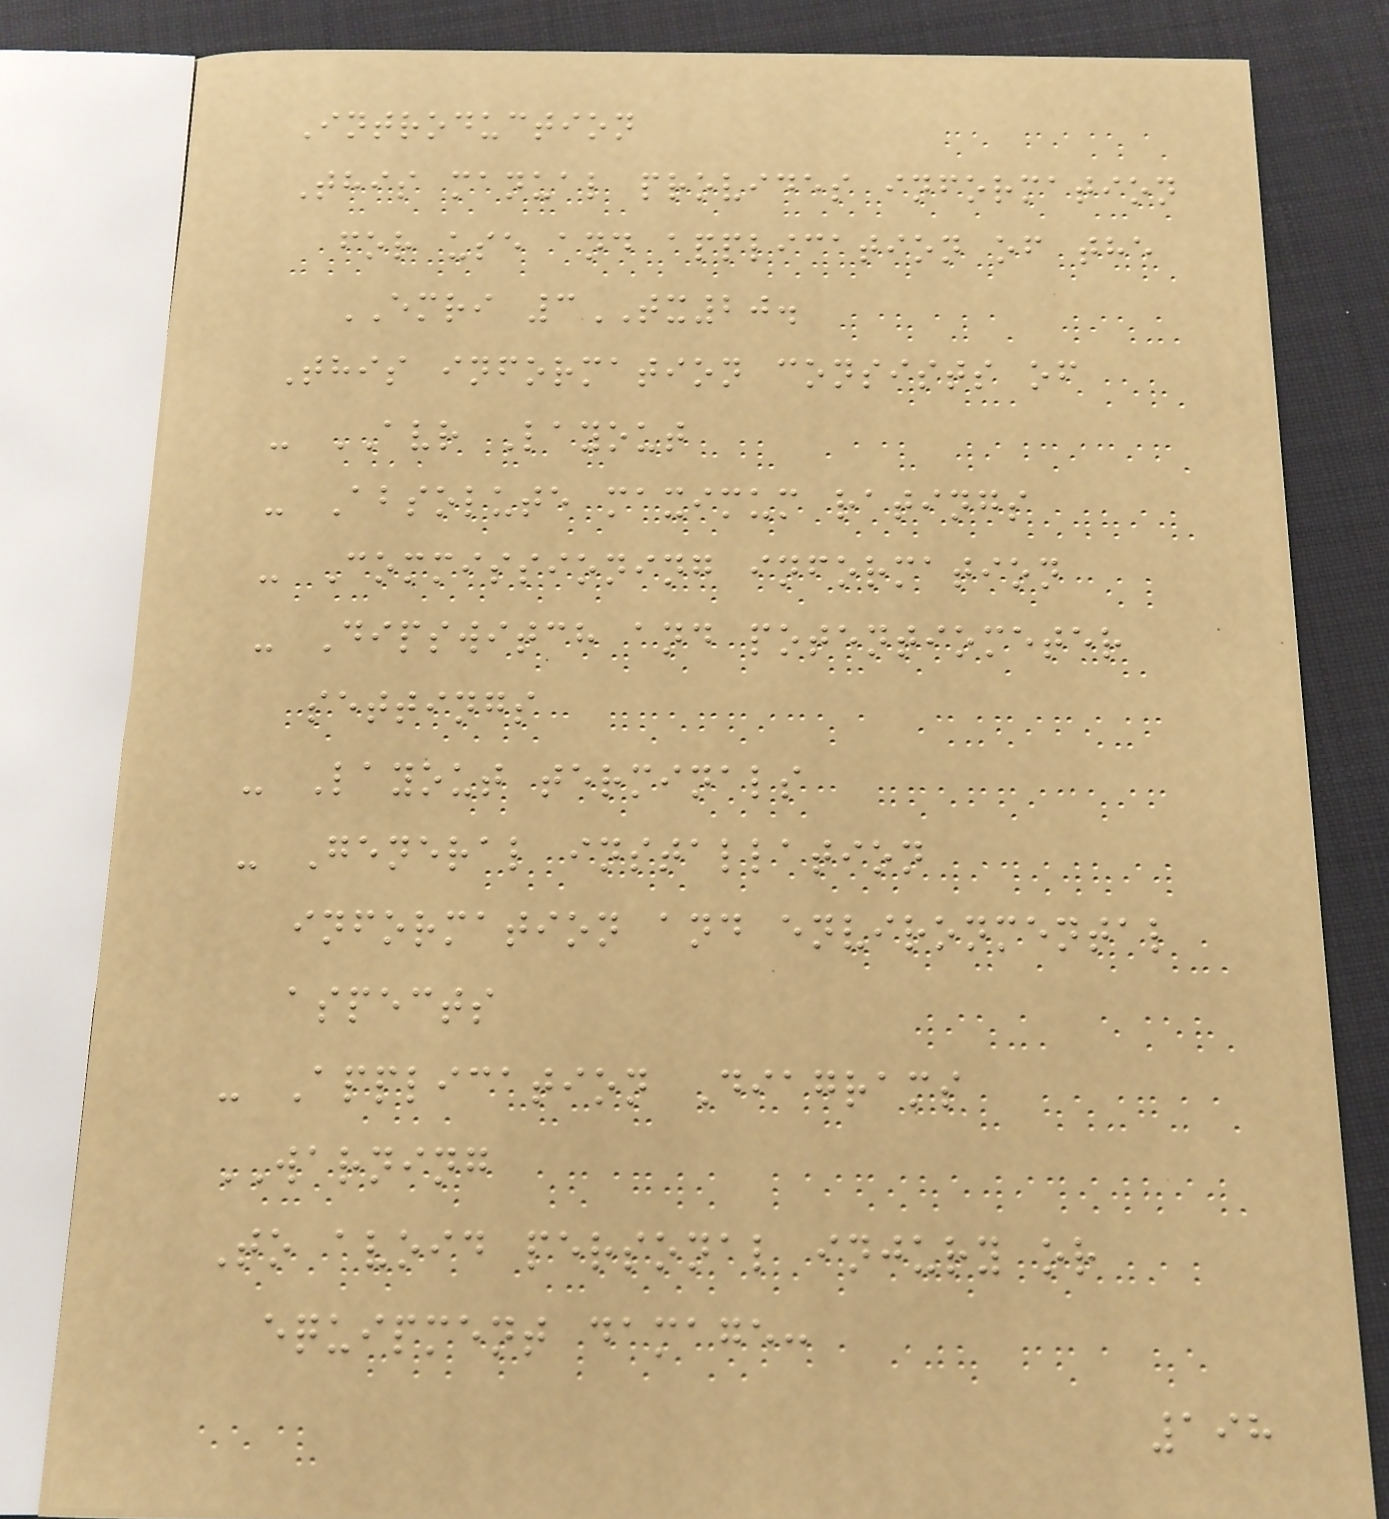Introduction
This manual provides information
for use and application of the
EMRI 3TX20.
This information consists of
- AVR Layout
- Absolute maximum ratings
- Commissioning information
- Dipswitch and potentiometer
settings
- Layout terminals
- General installation
information and environmental
aspects
- Application Diagrams
WARNING
To avoid personal injury or
equipment damage:
198
